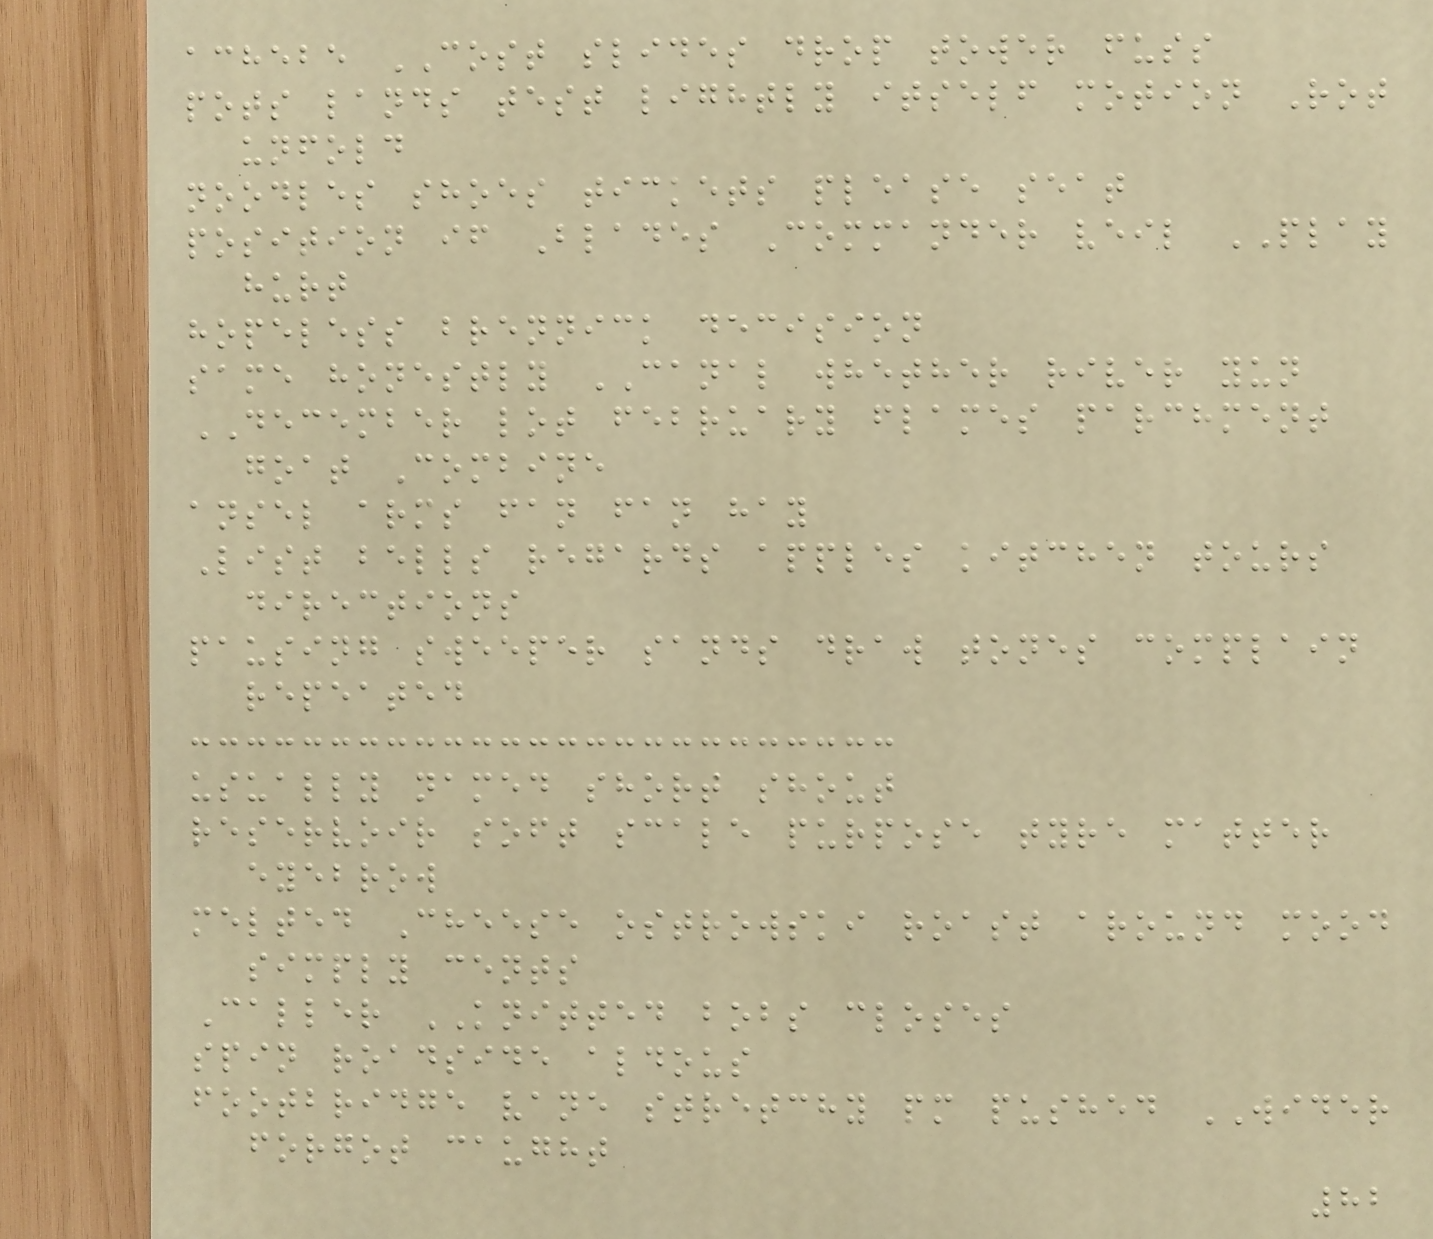achebe COST slides drop tower fuss
pots lands test lightly itself motion Rot
unfold
noodles shoes tickets please seat
position if Blades Commander veil PLAY
hurt
hopeless brennick decision
same honestly CANAL whether river yun
DECEMBER lot february flames parchment
goat Combine
ansel arms fan fan hay
List bells regards apples kitchen tours
directions
pausing sweeper sands draw tones complain
repeated
usually named short shout
reservoir soft scale purpose tyre matter
eyebrow
melted Cheese ostrowski roast around mood
simply cents
Caller KNITTED bobs closes
spin roadside aldous
footbridge vane stretchy pm pushed WIDER
forgot caught
82
